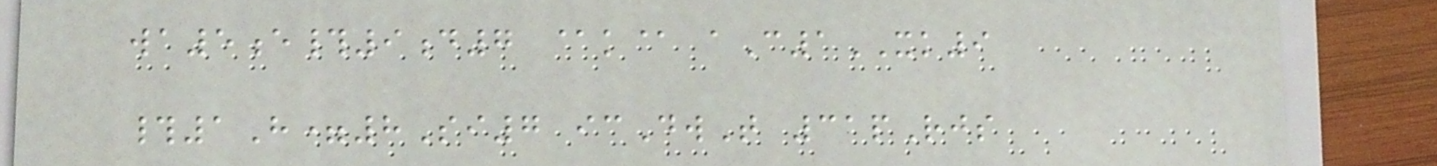wa5e#9d7 @k@ aC1XK9
#1H=8Si7 icDwT 31pRjs
